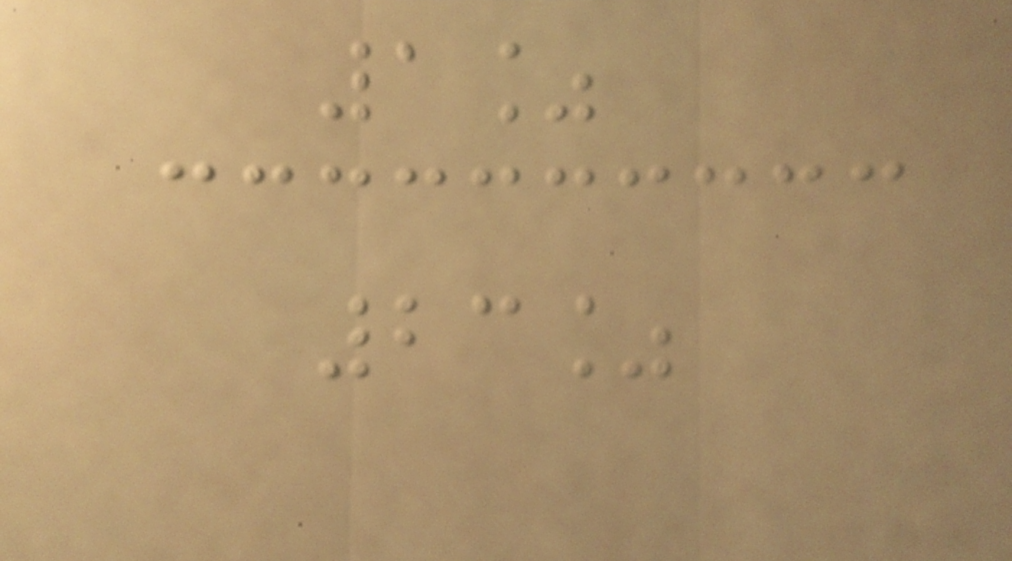1%
23%
